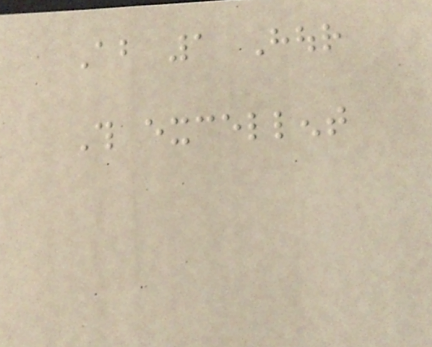About 1 Hour
This excellent
